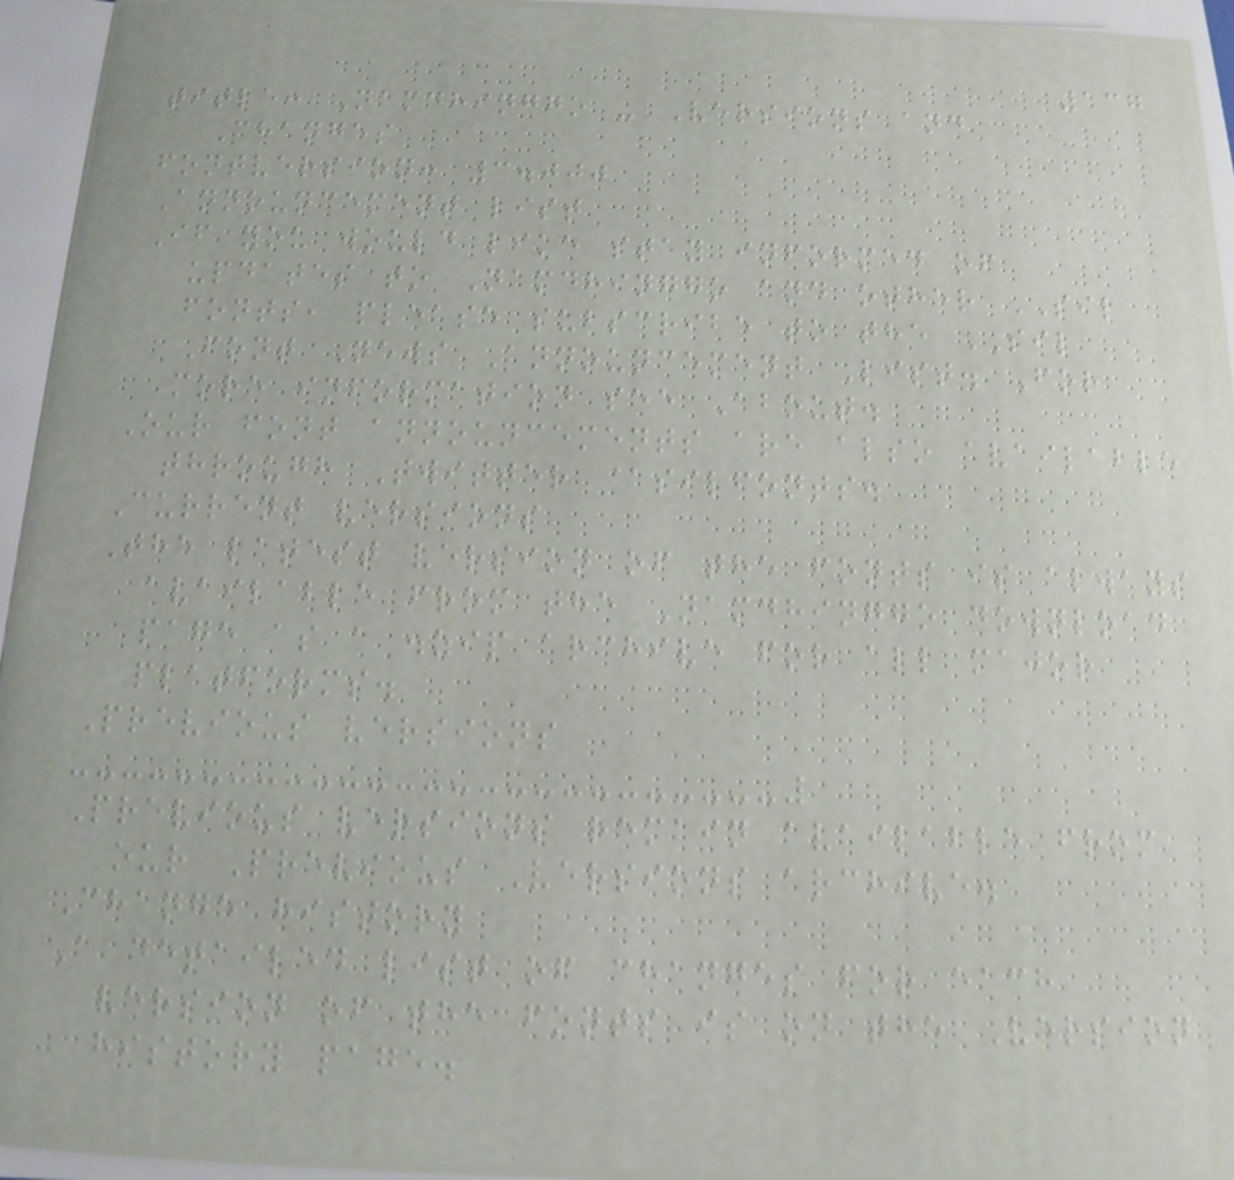137
title: Namdhinggo - Versions and
Changes
fontversion: 3.000
Announcement list
If you would like stay informed of
updates to Namdhinggo and other SIL
fonts, please subscribe to the SIL
Font News Announcement List. For
more information see About.
Our font announcements are also available
through Twitter @silfonts.
Current versions
The latest version of the fonts is always
available from the Namdhinggo download
page as a .zip archive for all major
platforms.
Previous versions
Previous versions remain available from
our Previous Versions archive.
Change history
A detailed list of changes for each
version of the fonts is on the Version
history page.
